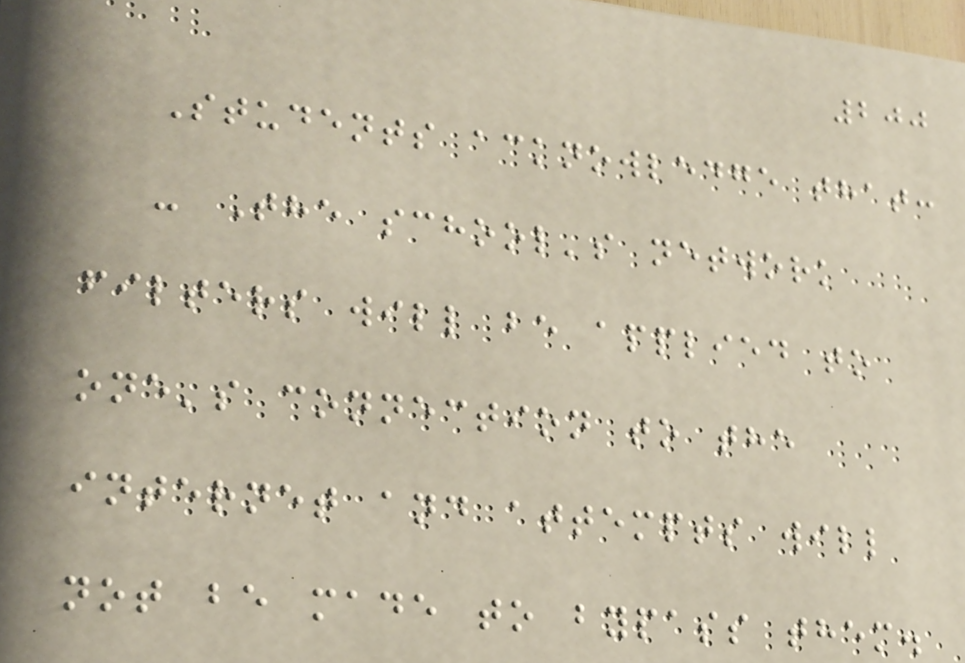200
Students acknowledge that:
- The school's network
filters will be applied to
one's connection to the
internet and attempts will
not be made to bypass them.
